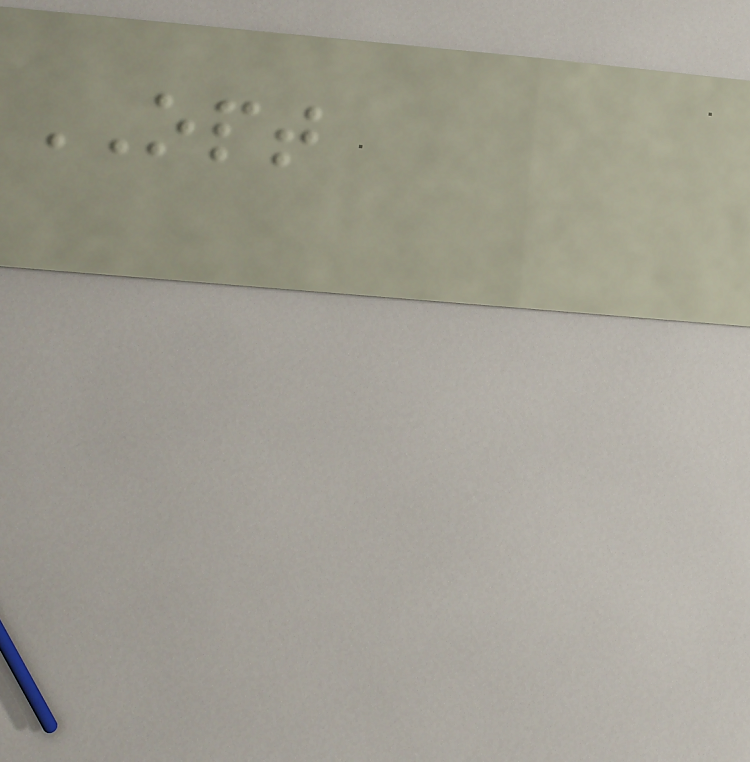OPT
